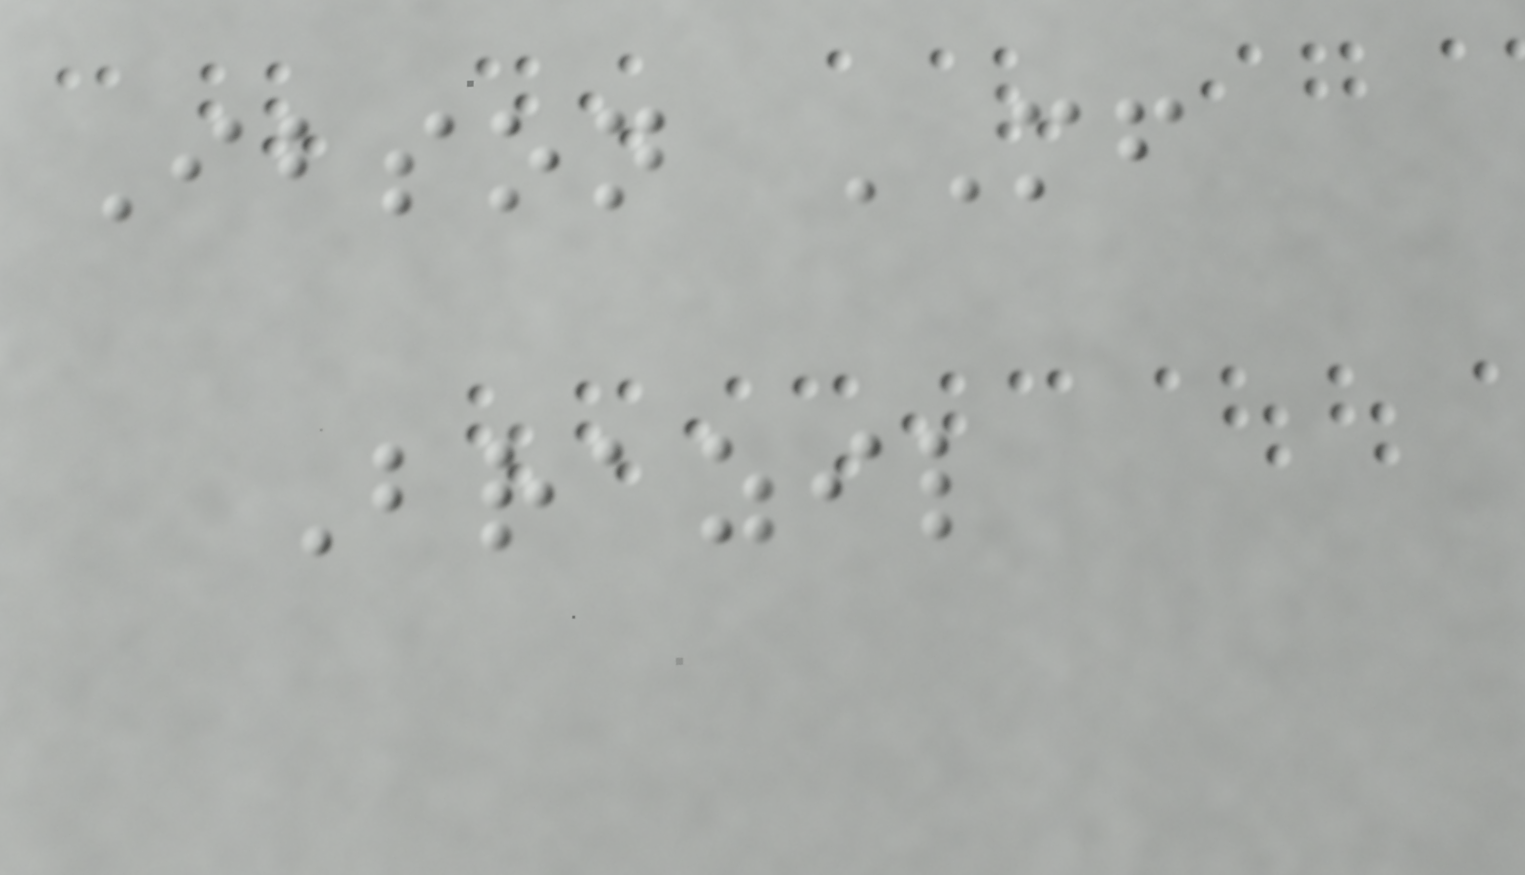Ibson MF
Brazil
